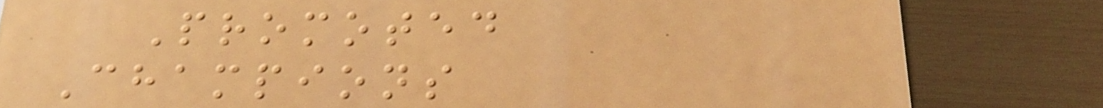Promoted
Champions
